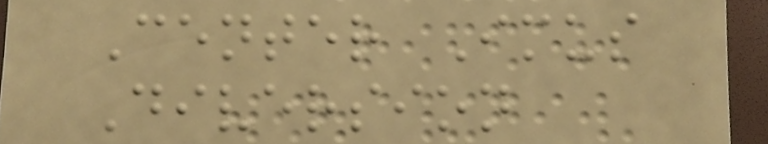Center Imus
Diversion
